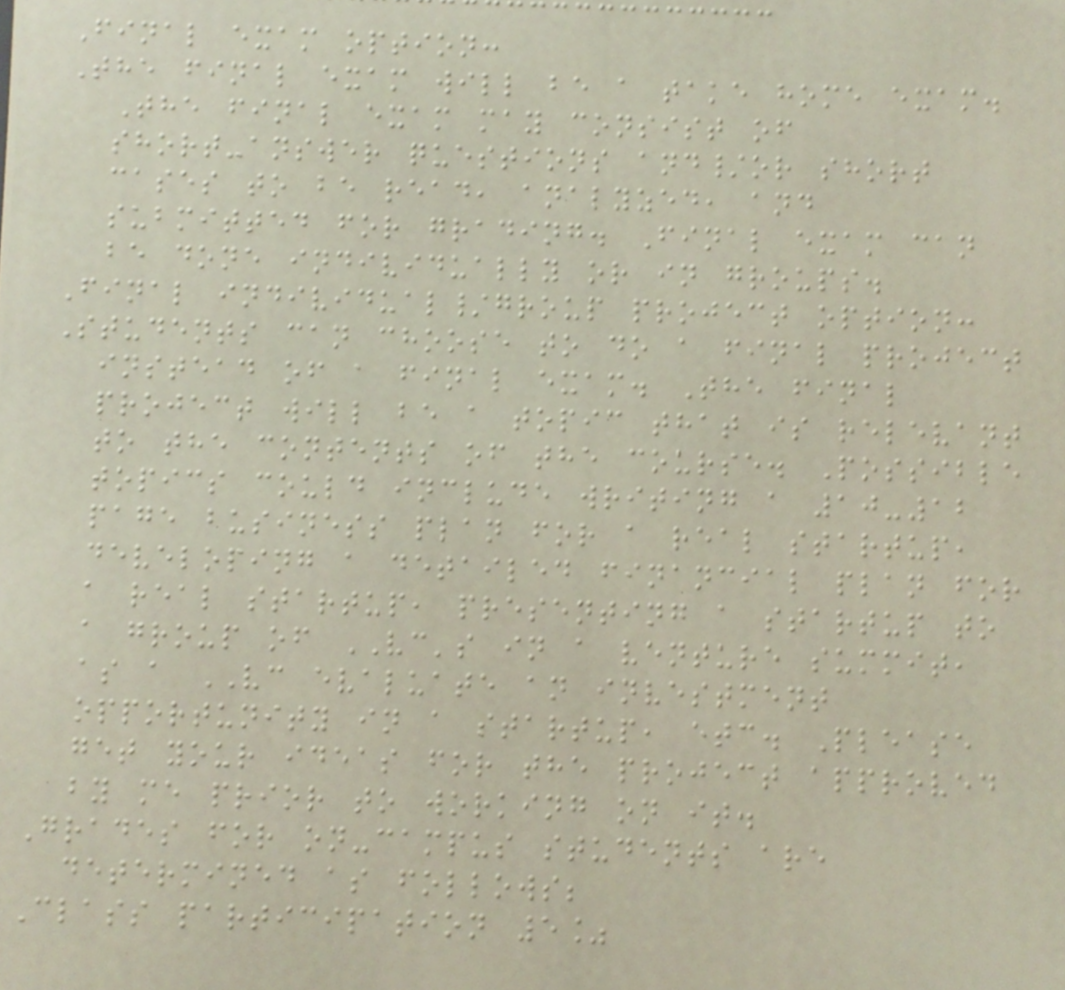Final exam option:
The final exam will be a take home exam.
The final exam may consist of
short-answer questions and/or short
cases to be read, analyzed, and
submitted for grading. Final exam can
be done individually or in groups.
Final individual/group project option:
Students can choose to do a final project
instead of a final exam. The final
project will be a topic that is relevant
to the contents of the course. Possible
topics could include writing a 10-12
page business plan for a real startup,
developing a detailed financial plan for
a real startup, presenting a startup to
a group of VC's in a venture summit,
as a VC evaluate an investment
opportunity in a startup, etc. Please
get your ideas for the project approved
by me prior to working on it.
Grades for on-campus students are
determined as follows;
Class participation 5%
